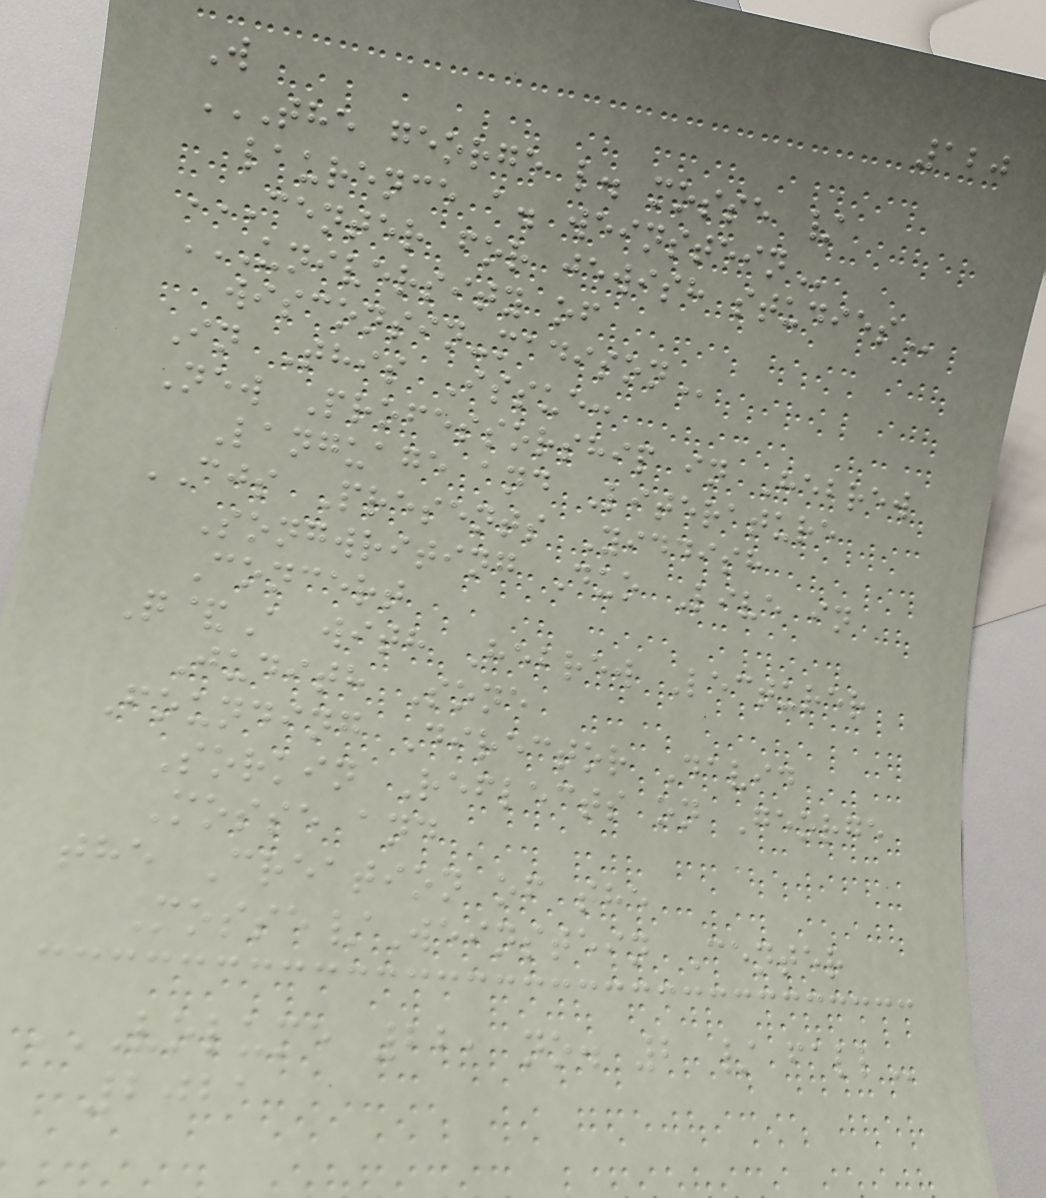120
W
THE GEORGE L. MOSSE /
LAURENCE A. WEINSTEIN
CENTER FOR JEWISH STUDIES
UNIVERSITY OF
WISCONSIN-MADISON
In This Issue:
New Professorship in Hebrew
Language and Literature
CJS Presents Yiddish
Songwriting Duo Live in
Concert
Q&A with Hebrew Lecturer
Judith Sone
Founding Director David
Sorkin Reflects on George
Mosse and
the Creation of the
Mosse/Weinstein Center
VOLUME 22, NO. 2 / FALL
2021
